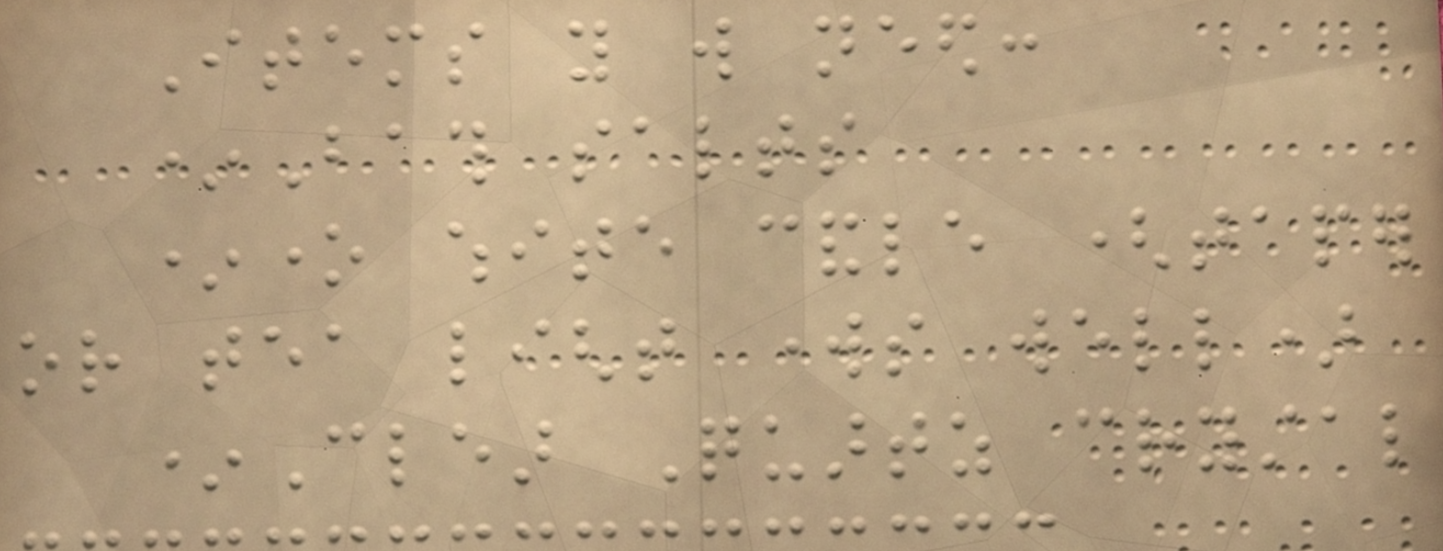Items you will need:
*Bath salts
*one white candle (taper
or tea light works well)
*Clear Quartz crystal
